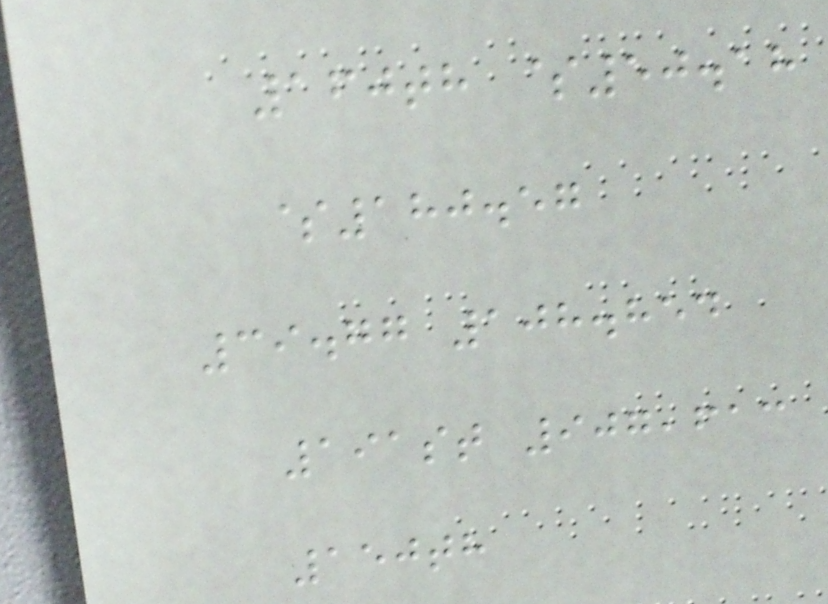160th $50.18
$180.57
39.77 108.854
191st 907,613
150th
